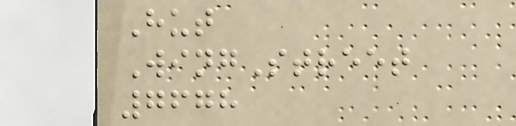Hut
WingStreet
7678
